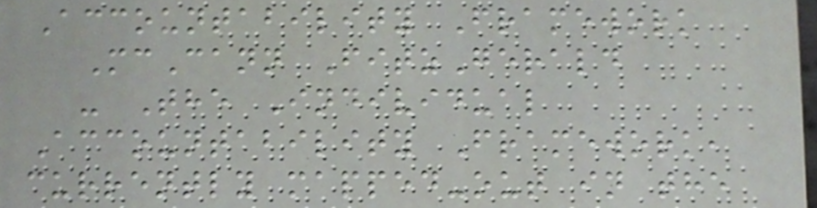Accountability Framework
McCann FitzGerald
- The Individual
Accountability Framework,
currently mapped-out in the
